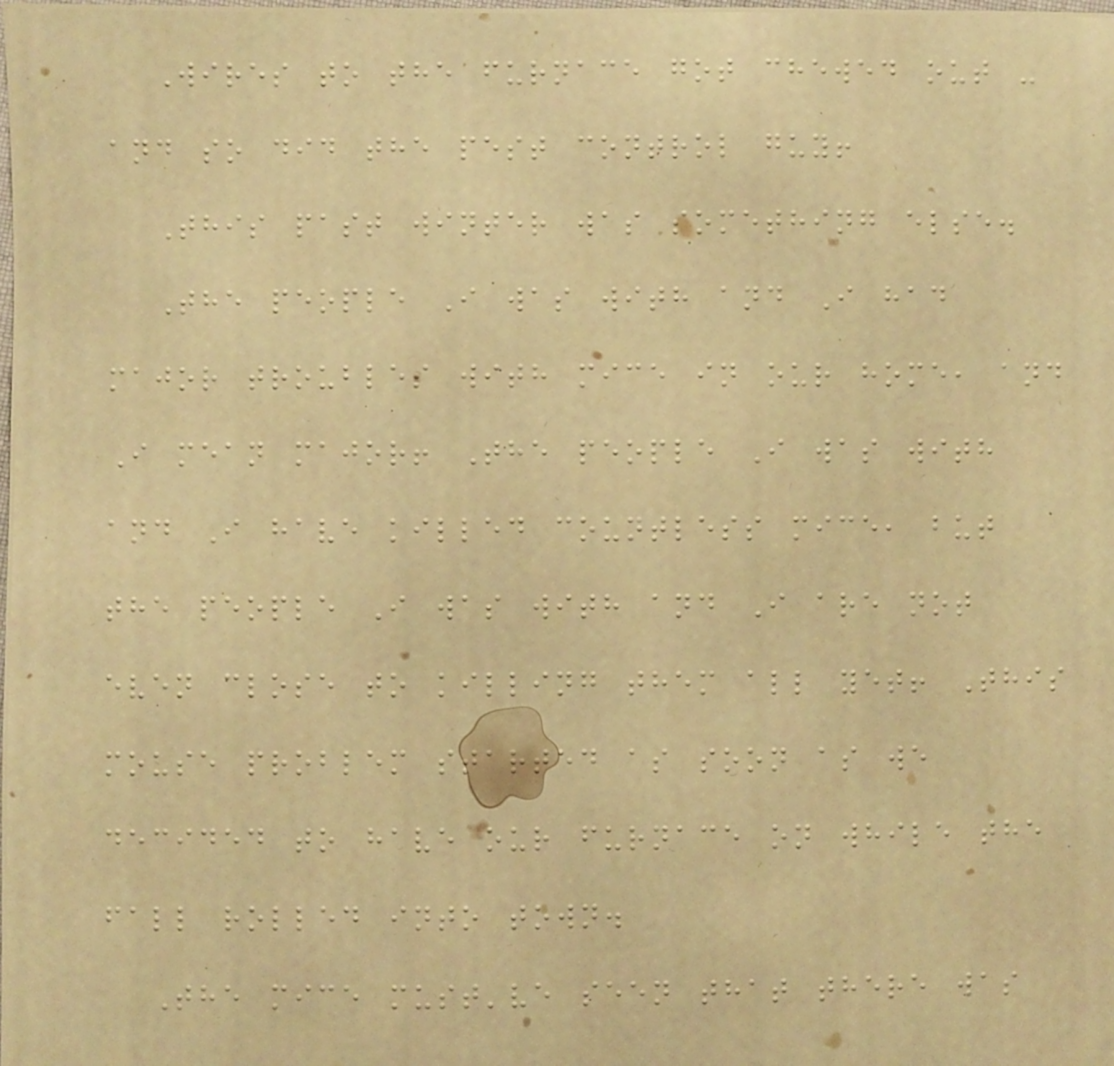Wires to the furnace got chewed out -
and so did the pest control guy!
This past winter was something else.
The people I was with and I had
major troubles with mice in our home, and
I mean major! The people I was with
and I have killed countless mice, but
the people I was with and I are not
even close to killing them all yet! This
mouse problem started as soon as we
decided to have our furnace on while the
fall rolled into town.
The mice must've seen that there was
